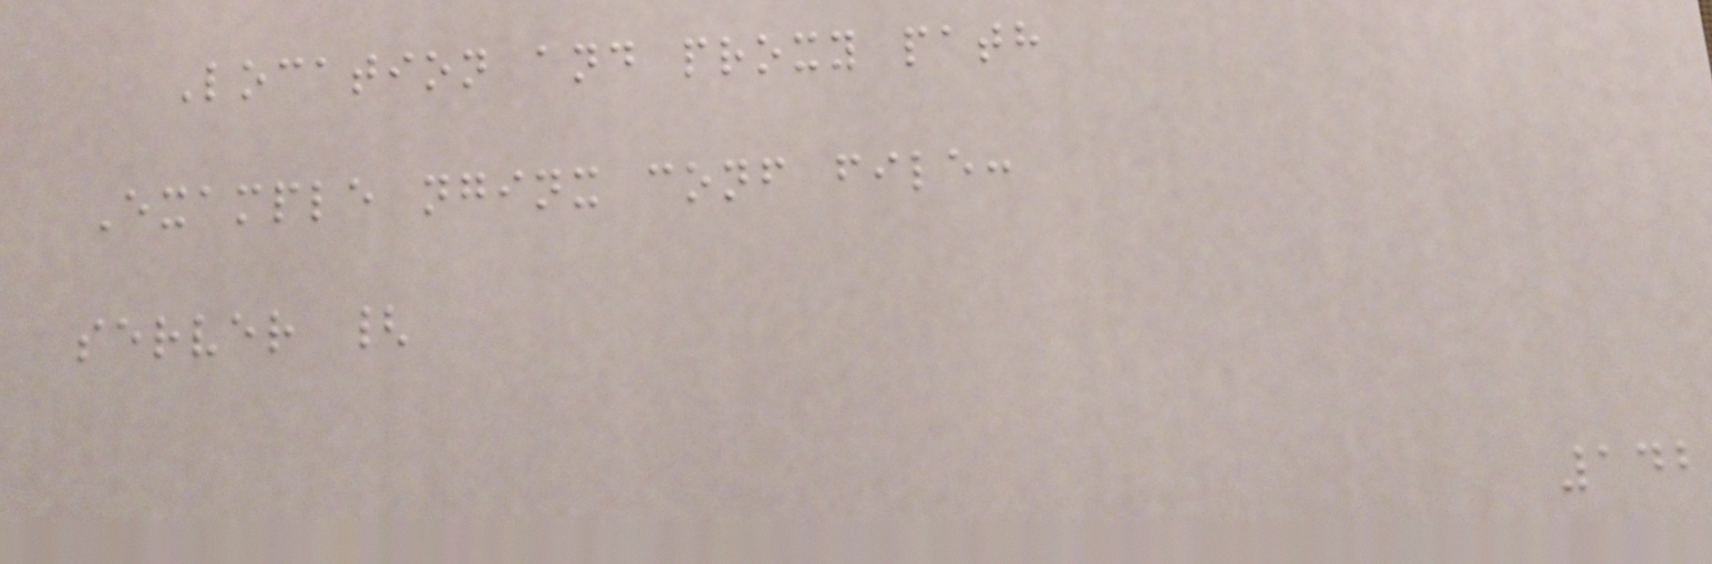Location and proxy path
Example nginx conf file:
server {
142
